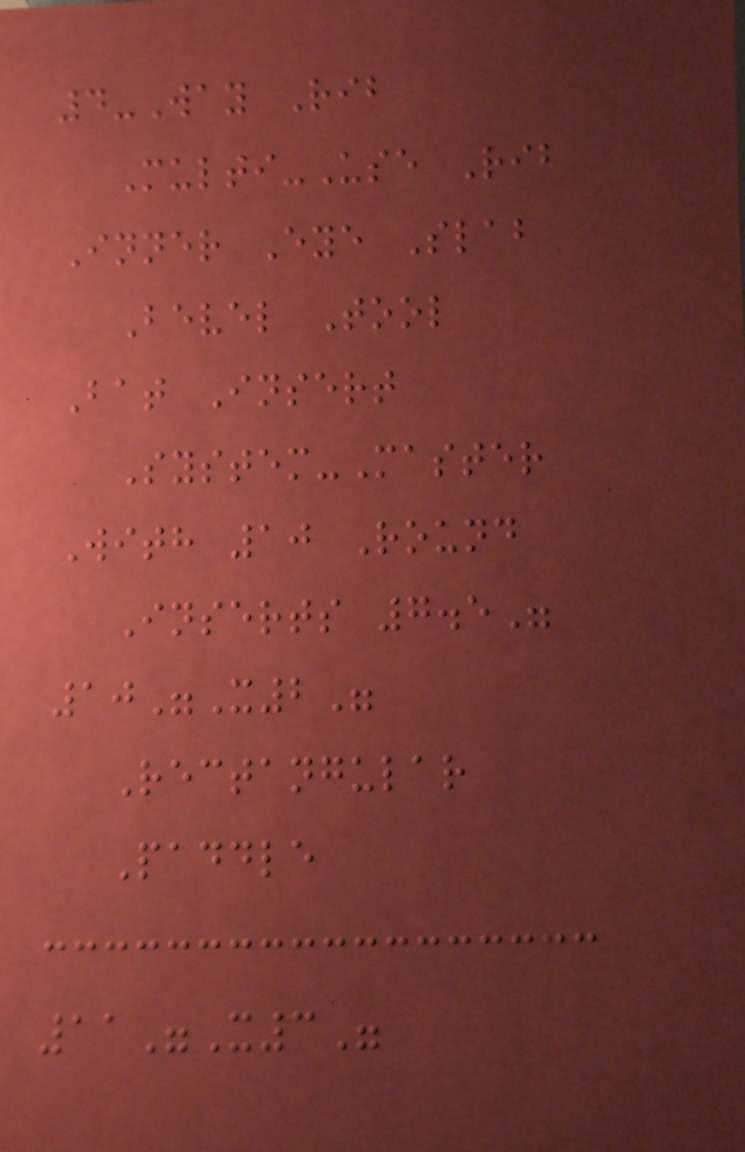4-Way Rib
Multi-Use Rib
Inner Eye Slab
Bevel Tool
Bat Insert
System-Master
With 10 Round
Inserts 7.5"
10"X2"
Rectangular
Paddle
11"X3"
